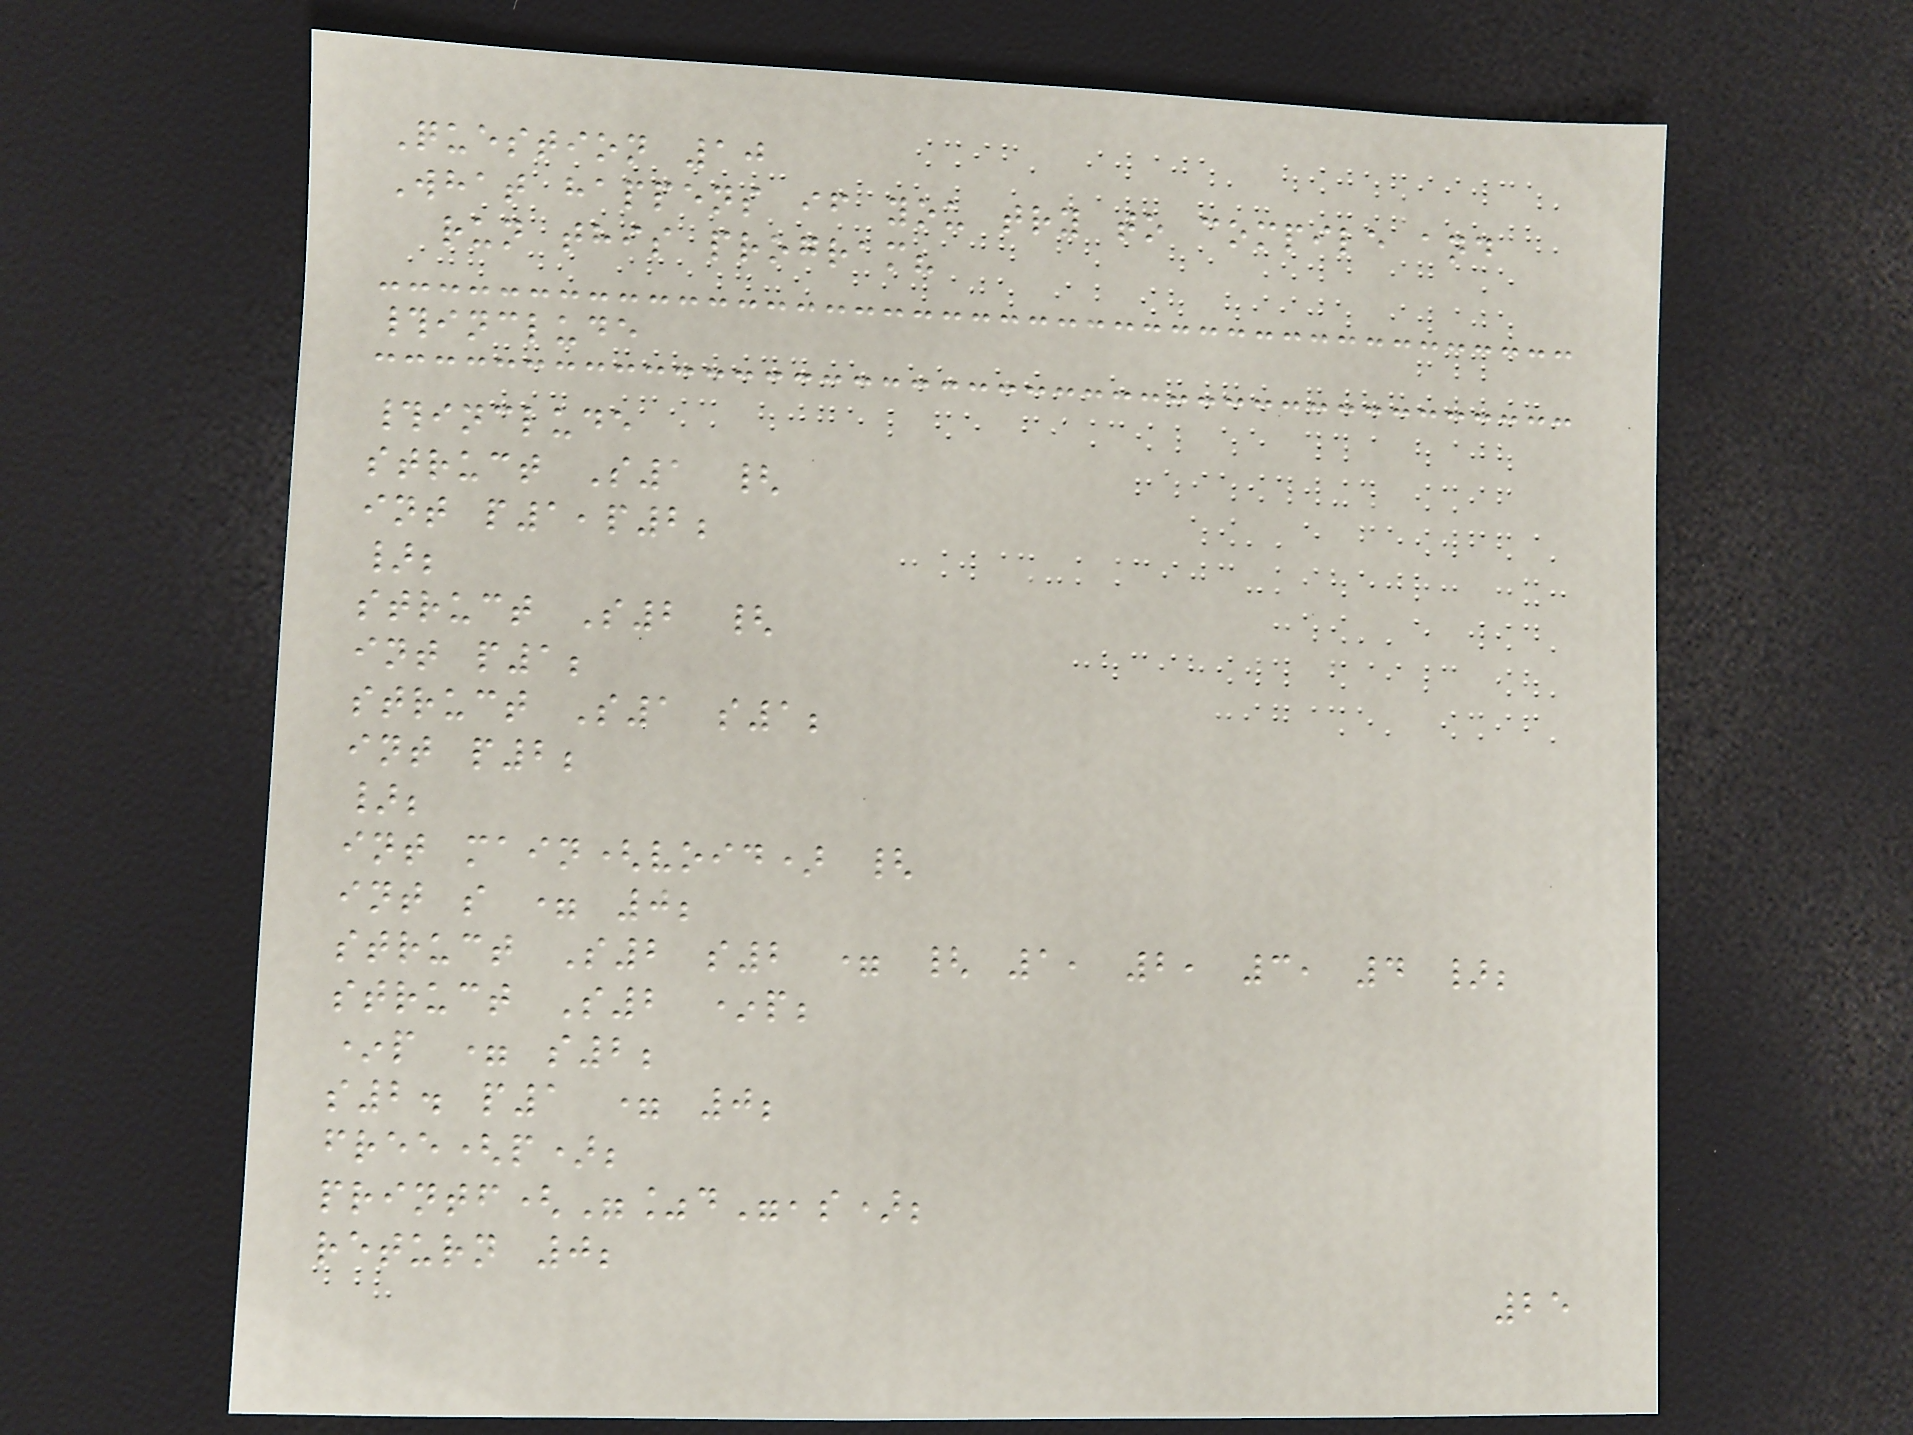Question 10
What happens if you try to compile and
run this program?
#include
#include
struct S1 {
int p1,p2;
};
struct S2 {
int p1;
struct S1 s1;
int p2;
};
int main(void) {
int s = 0;
struct S2 s2 = { 1, 2, 3, 4 };
struct S2 *p;
*p = s2;
s2. p1 = 0;
free(p);
printf("%d",s);
return 0;
25
